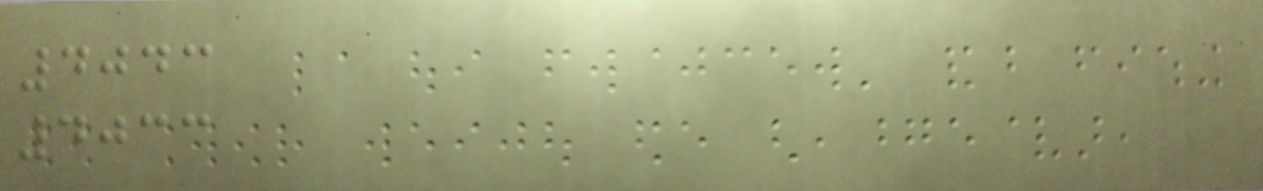4043
4033
